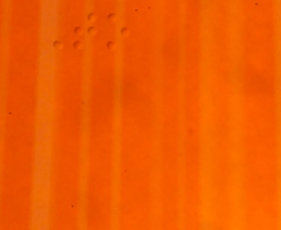To
